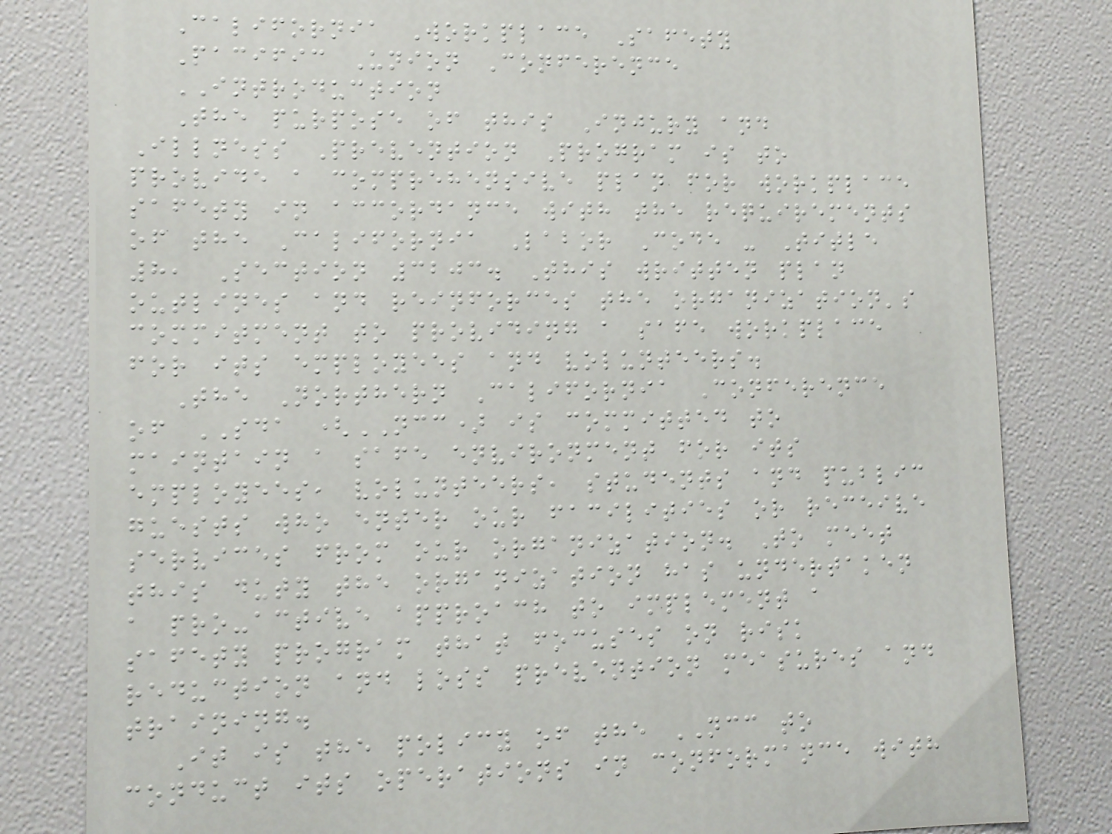California Workplace Safety
Pacific Union Conference
INTRODUCTION
The purpose of this Injury and
Illness Prevention Program is to
provide a comprehensive plan for workplace
safety in accordance with the requirements
of the California Labor Code - Title
8, Section 3203. This written plan
outlines and reinforces the organization's
commitment to providing a safe workplace
for its employees and volunteers.
The Northern California Conference
of SDA (NCC) is committed to
maintain a safe environment for its
employees, volunteers, students and public
guests who enter our facilities or receive
services from our organization. To meet
this duty the organization has undertaken
a pro-active approach to implement a
safety program that focuses on risk
reduction and loss prevention measures and
training.
It is the policy of the NCC to
conduct its operations in conformance with
